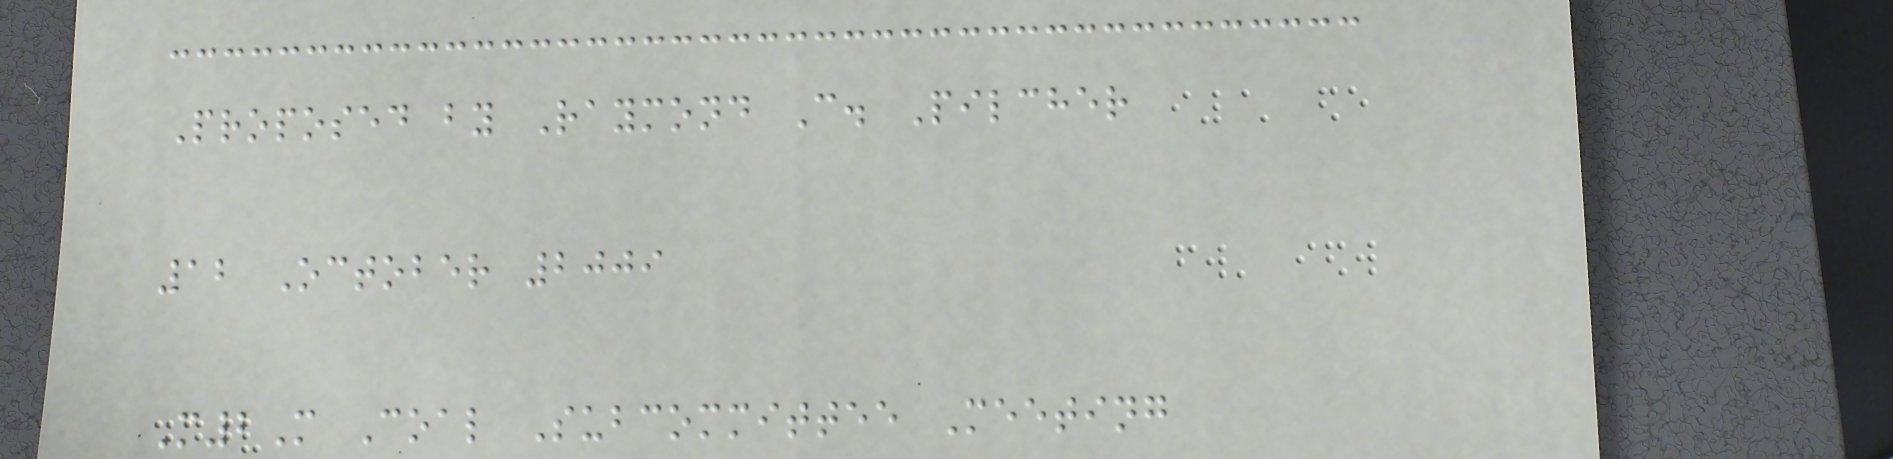Proposed by Raymond C. Pilcher
12 October 2009
M2M Coal Subcommittee Meeting
